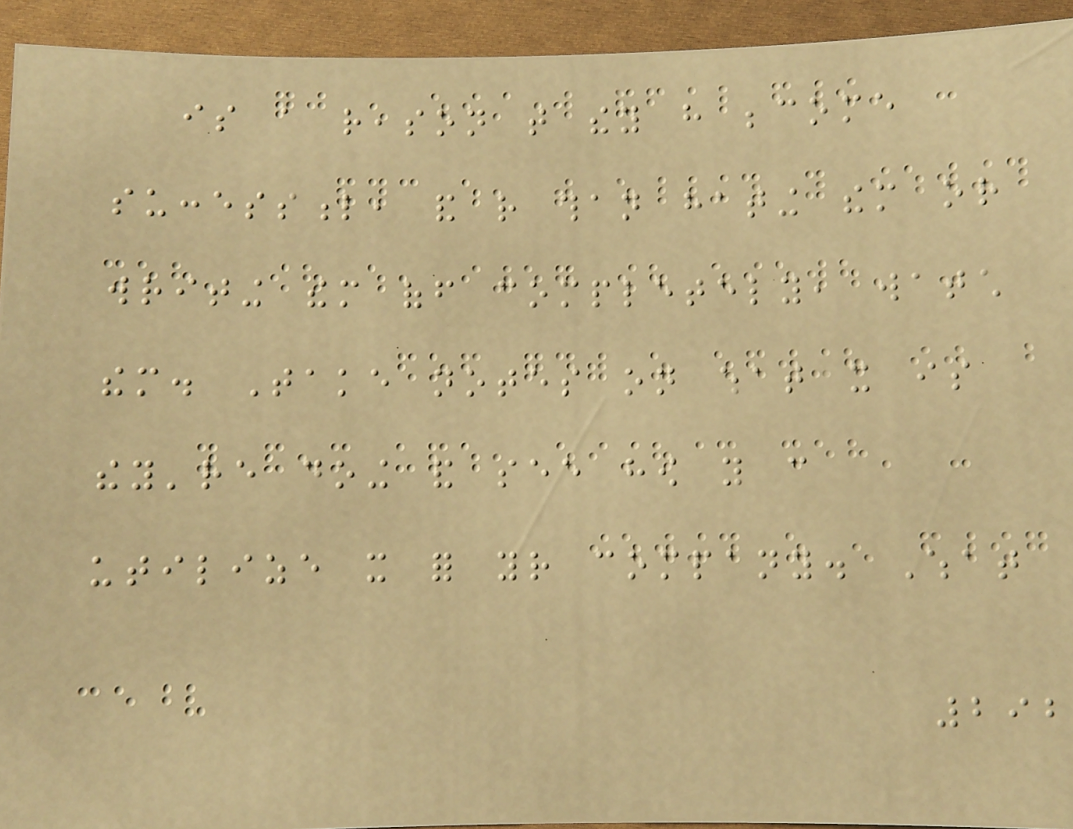is a reason that they have become
successful, and rather than hating them or
writing them off completely, watch
them. Take notes on what it is
they're doing and see how you can
utilize it for your company. What
292
